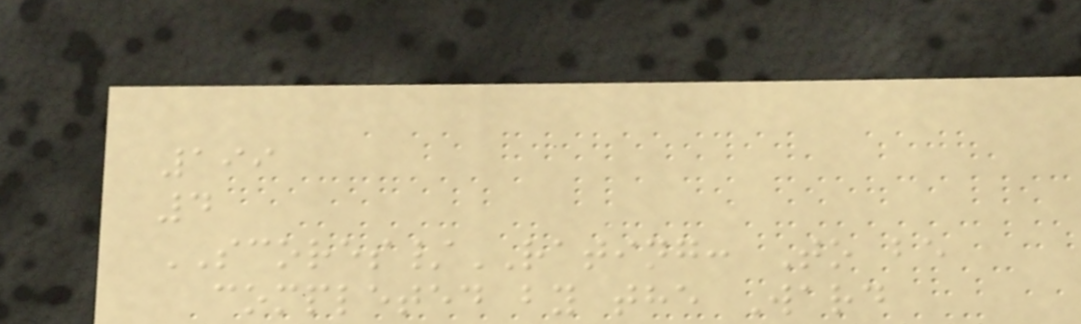199
4
SCORES/RATING: To be
completed by the Ward
